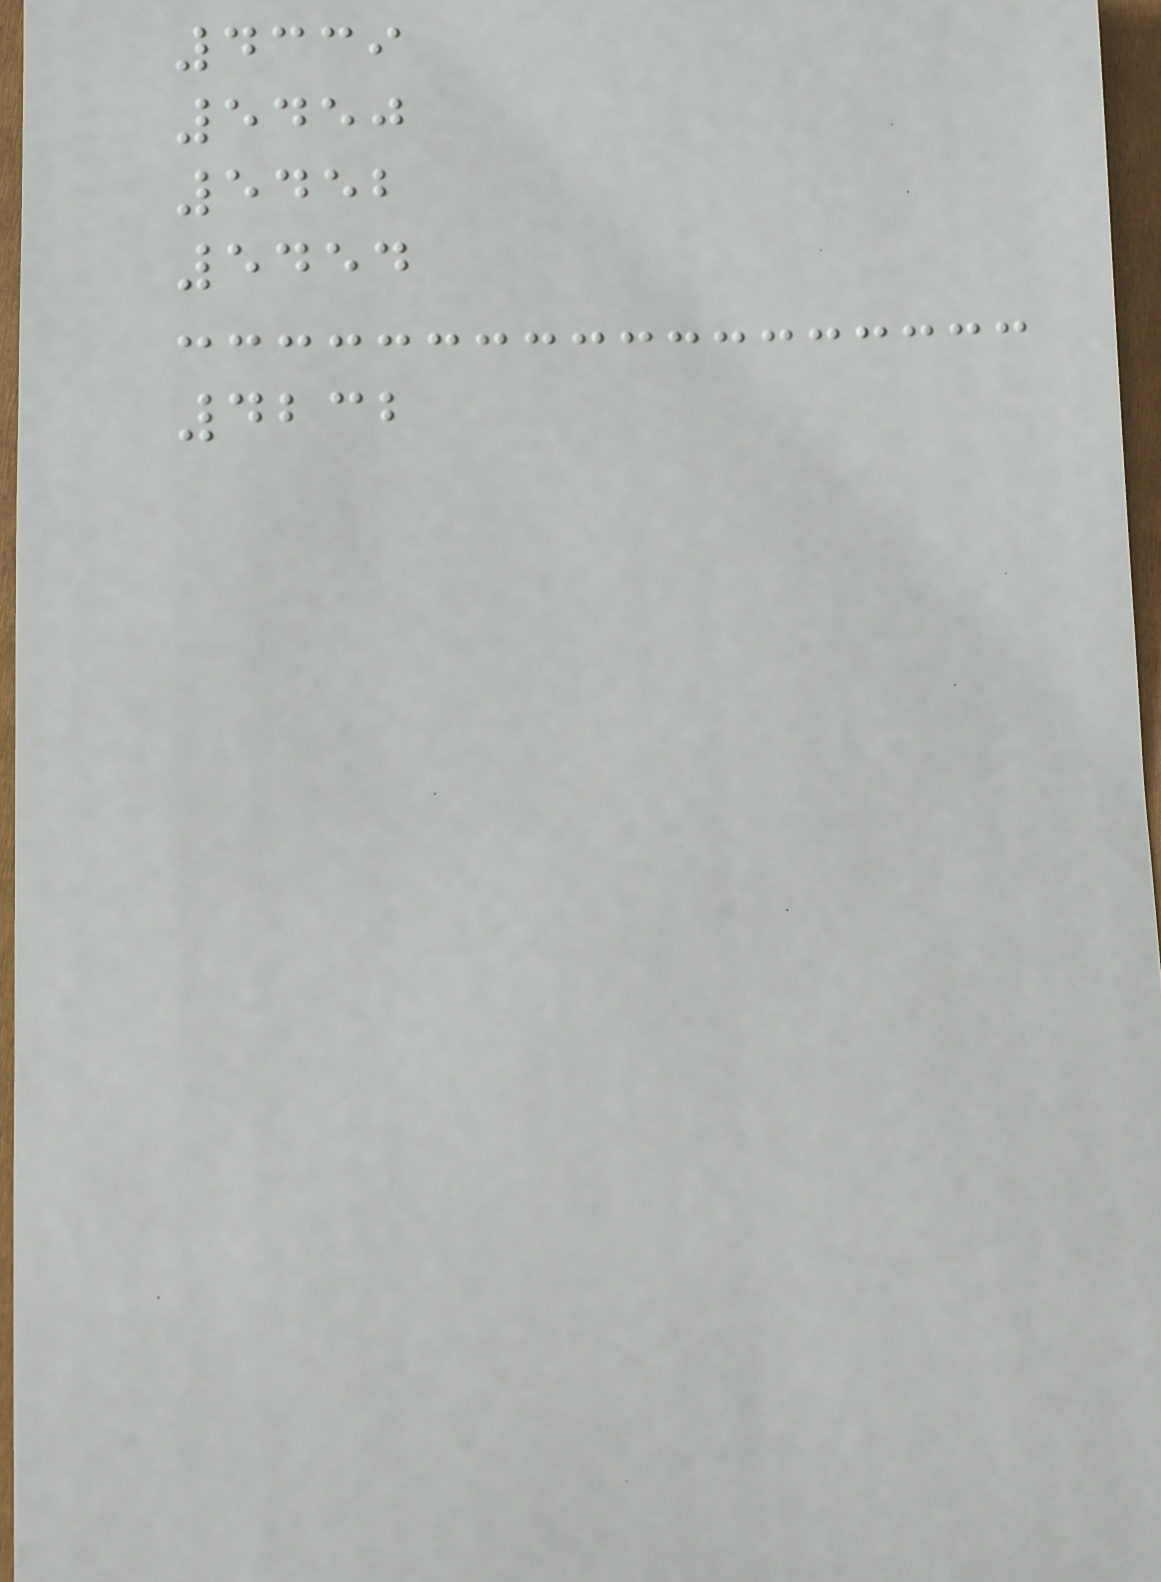4339
5450
5452
5454
4232
